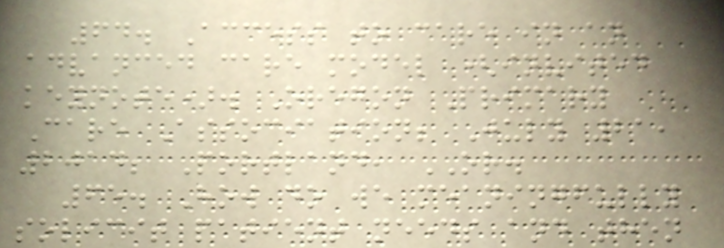64. Access to care in an
advanced care model (invited
keynote). Oregon Primary
Care Association; July 21,
2014; Portland, OR.
65. How do we meaningfully
solicit patient needs and then
